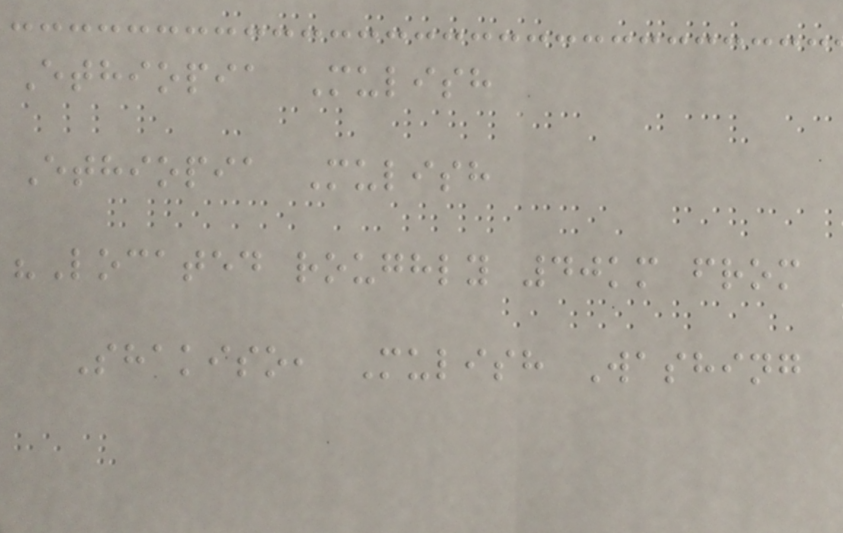Ethiopia Mulish
Ethiopia Mulish
"Located roughly 40km from
Shakiso, Mulish Washing
